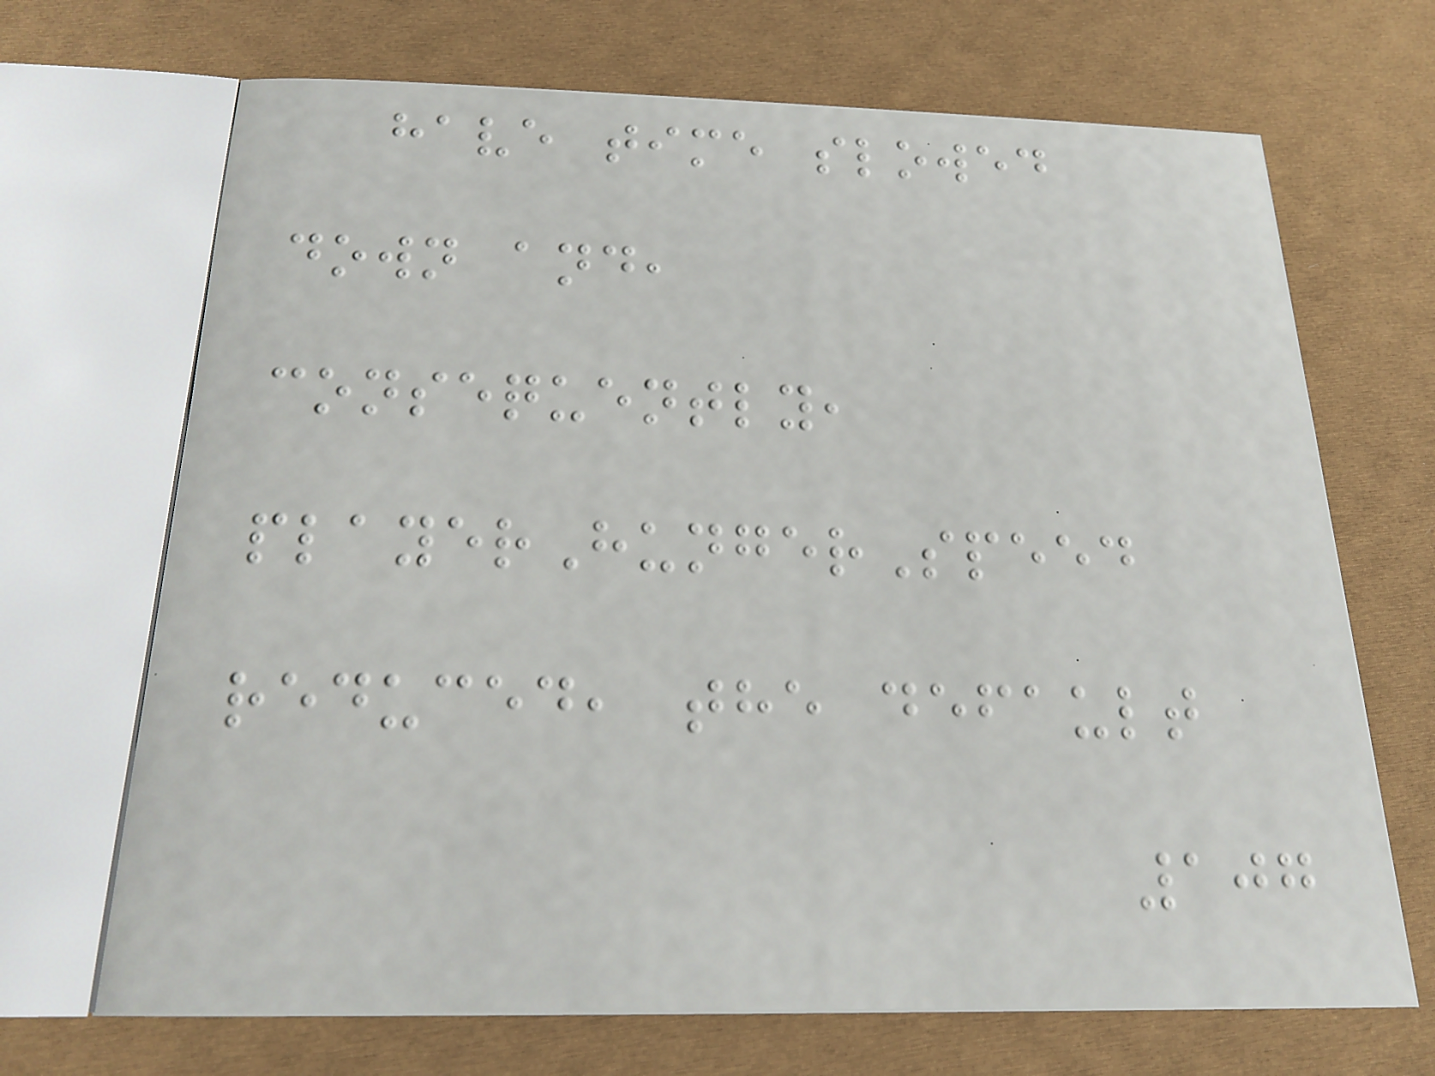have time slowed
down and,
consequently,
playerHungerSpeed
reduced, the default
107
